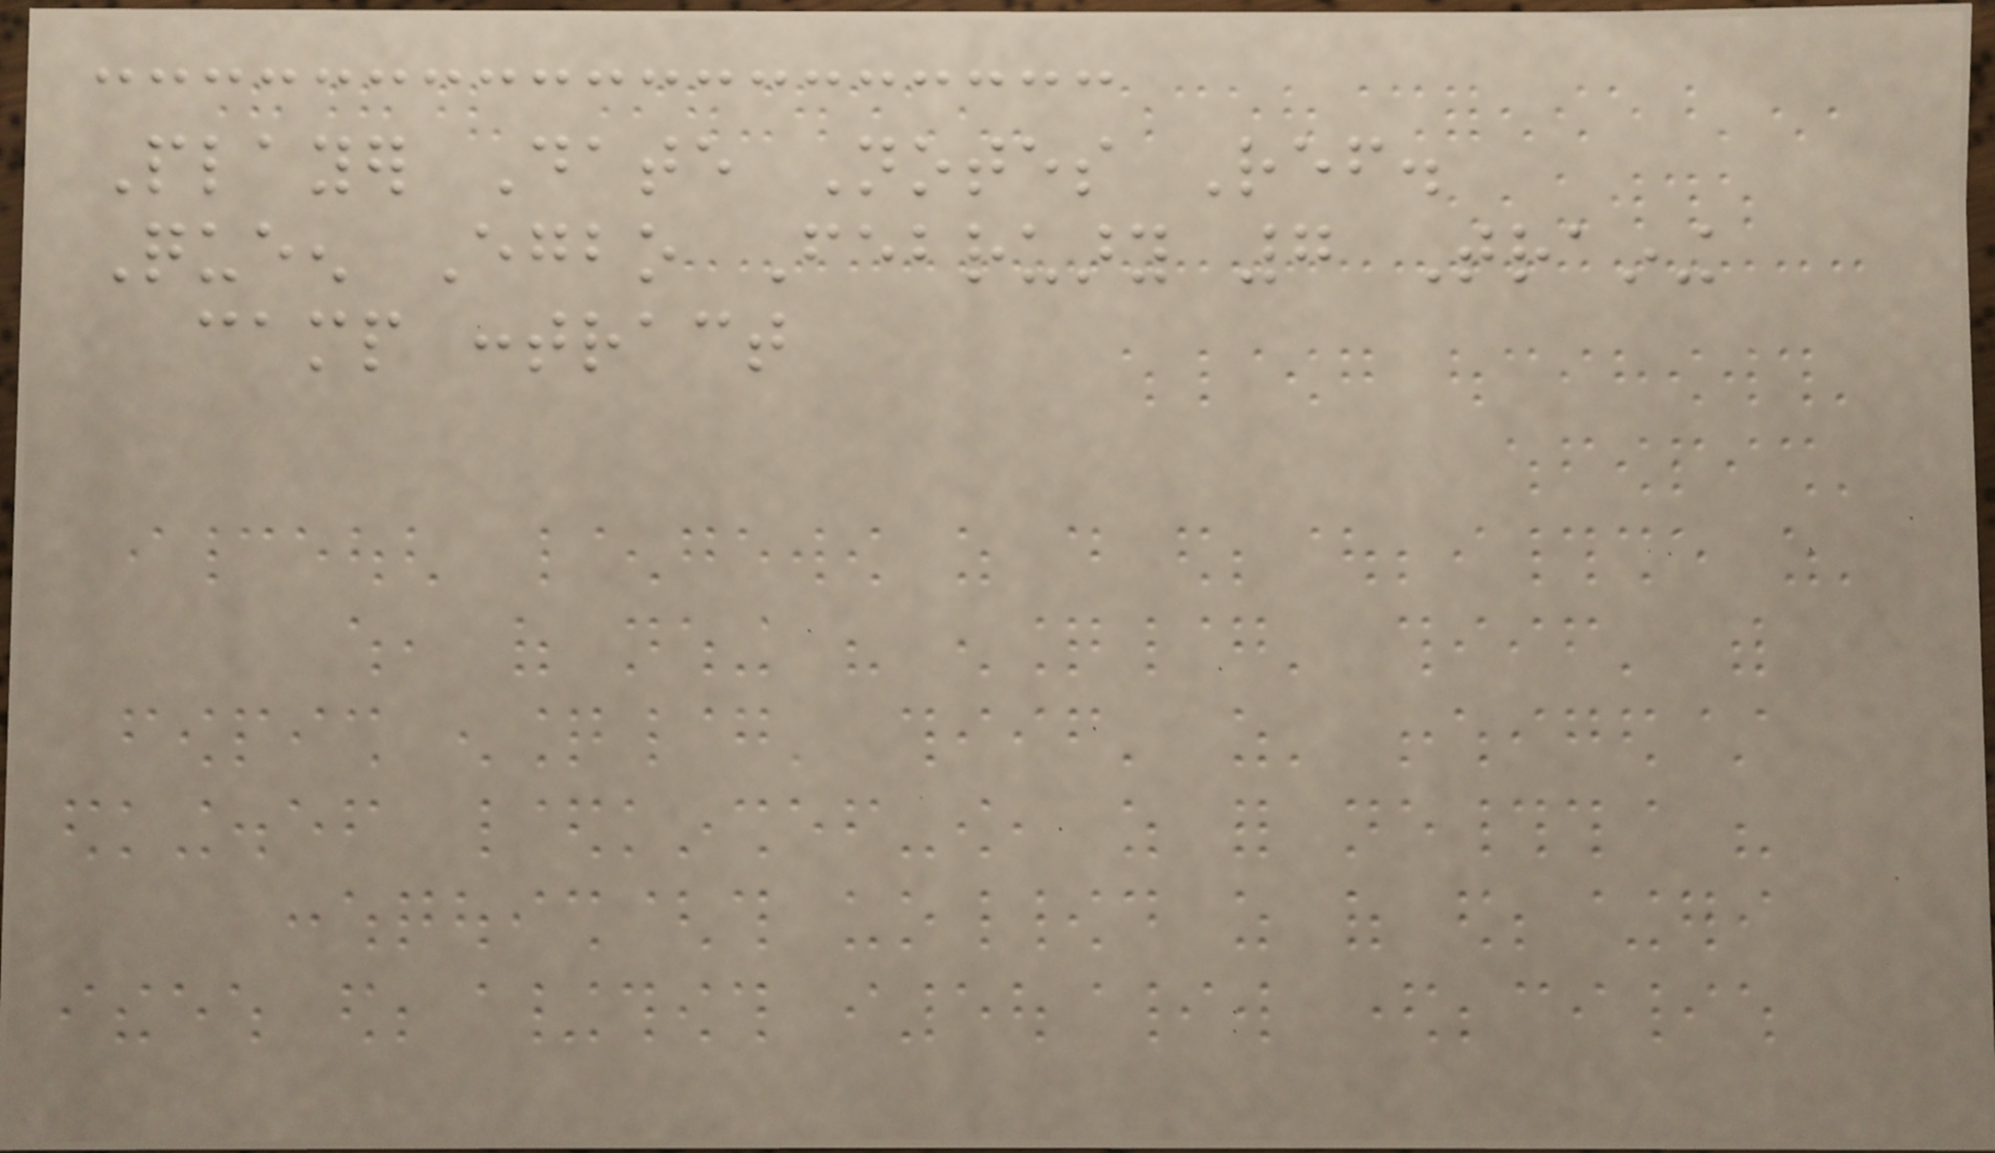Player Date Notes Ref.
Queen Egbo February 7 Training
camp contract
